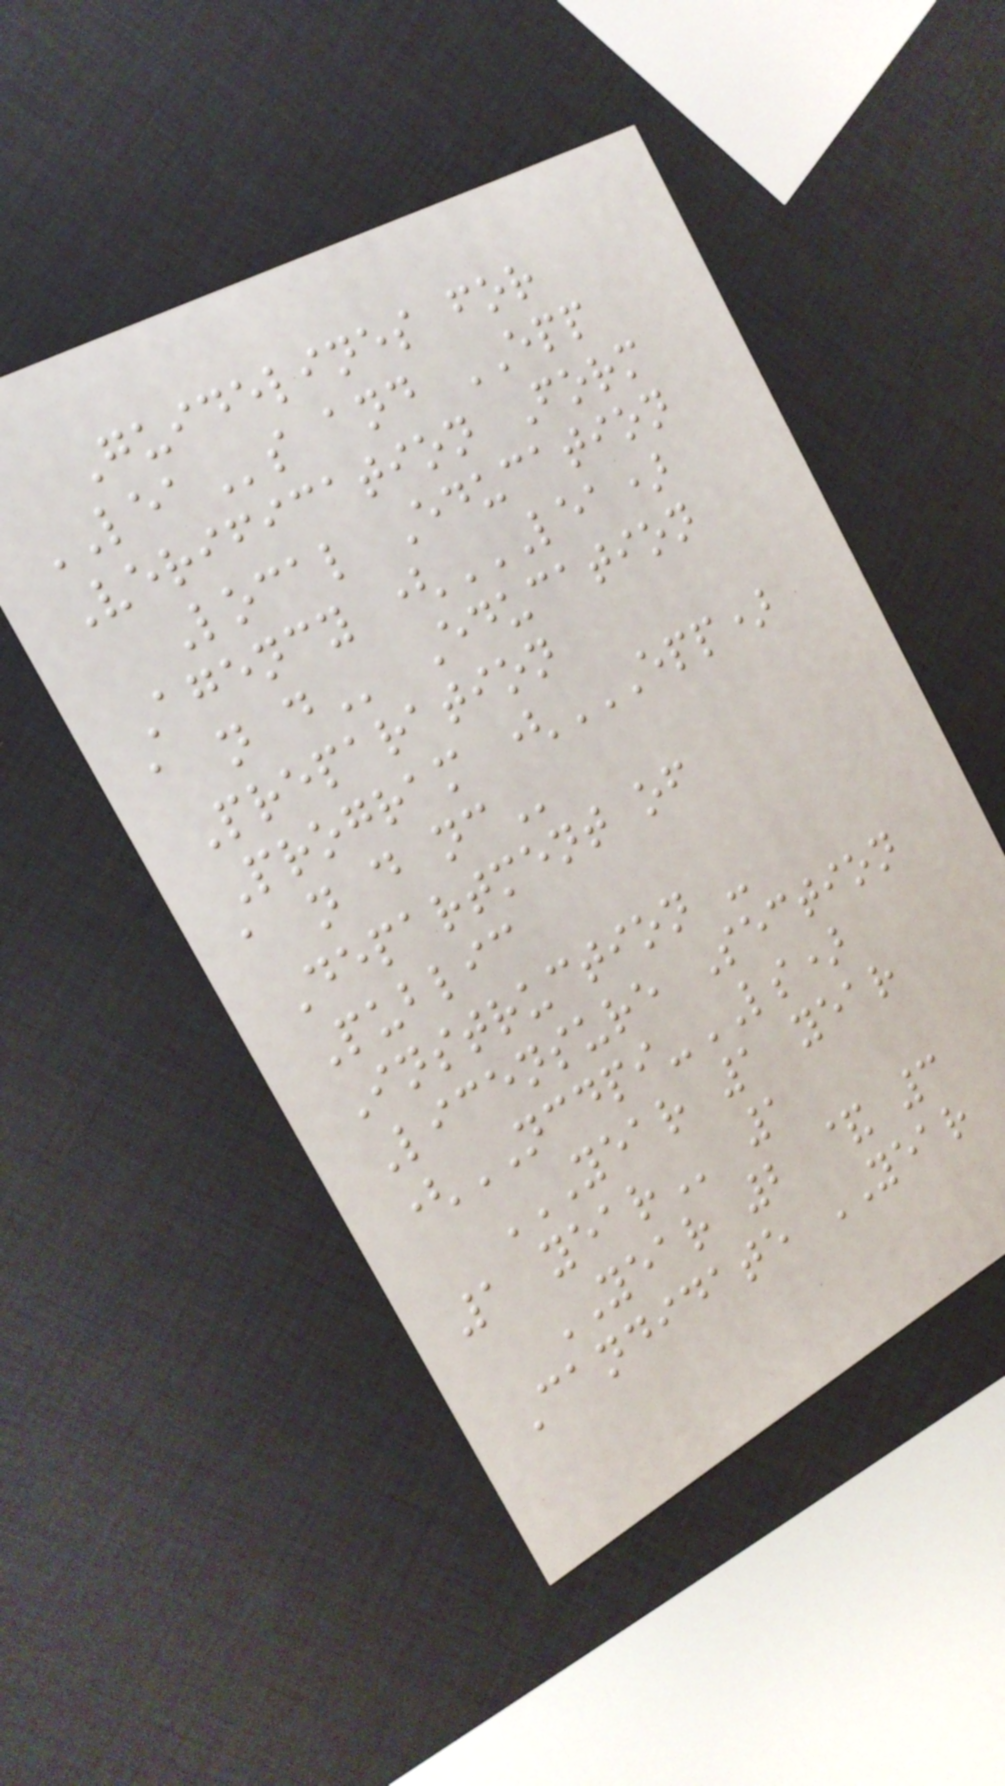Guidelines for
LEAs and EPP
Verification Form
Local Education
Agency (LEA)
A N D Education
Preparation
Program (EPP)
A N D NC
Department of
Public
Instruction -
Licensure Section
(NCDPI-LS)
YEAR 1 YEAR
1 YEAR 1
YEAR 2 & 3
Candidate YEAR
